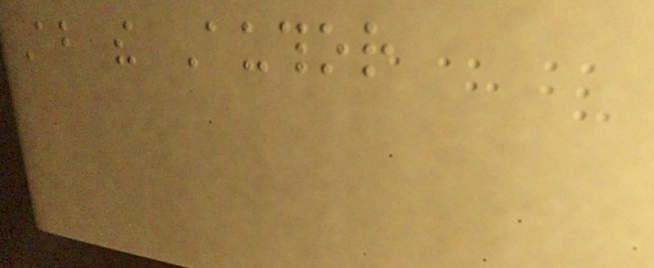About the Author
